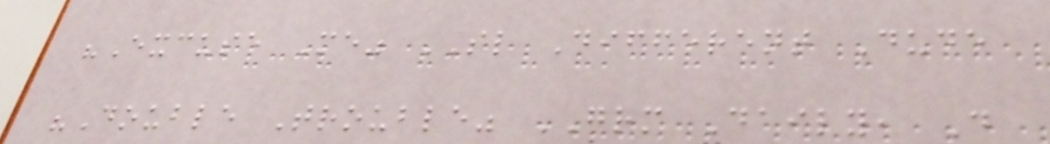"Excuse Me" SL Different Dude
"Double Trouble" GRM Daily, D
